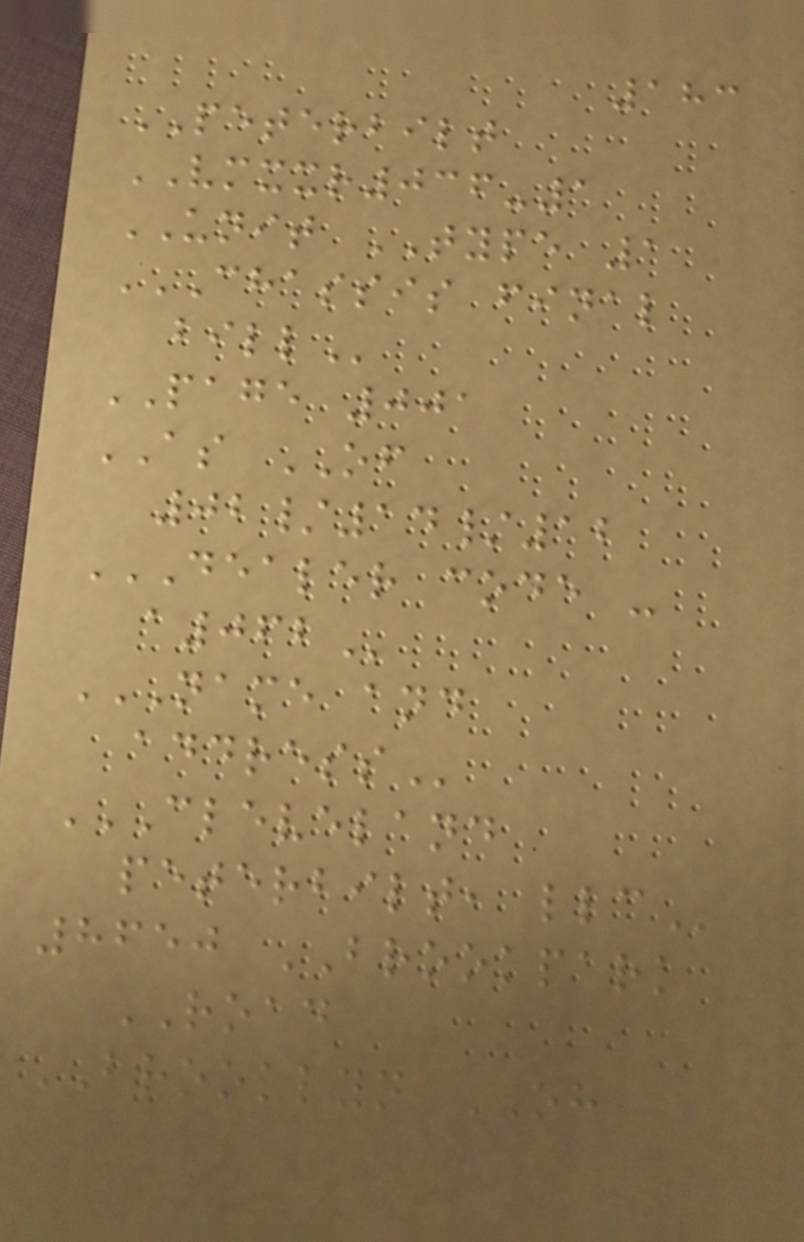183
PETERBILT
VMXXR036-1
UNIT TYPE 1
CHASSIS FINAL
BILL
PAGE 001
AS OF
02/14/12
DEALER CODE -
A062
NAME AND
ADDRESS
CLEVELAND
PETERBILT, LLC
8650 BROOKPARK
ROAD
BROOKLYN OH
